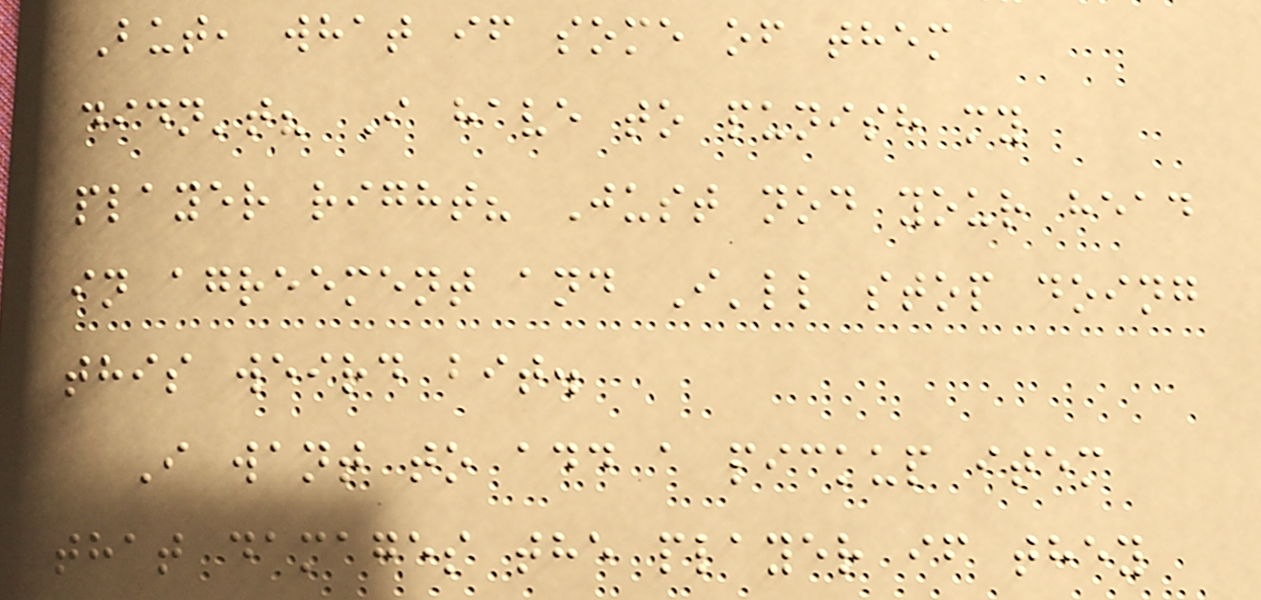But, what if some of them
didn't? I have to punish my
player right? Just nod your head
in agreement and I'll stop doing
this weird bit.
I want to add a pickup item
that damages the player if they
